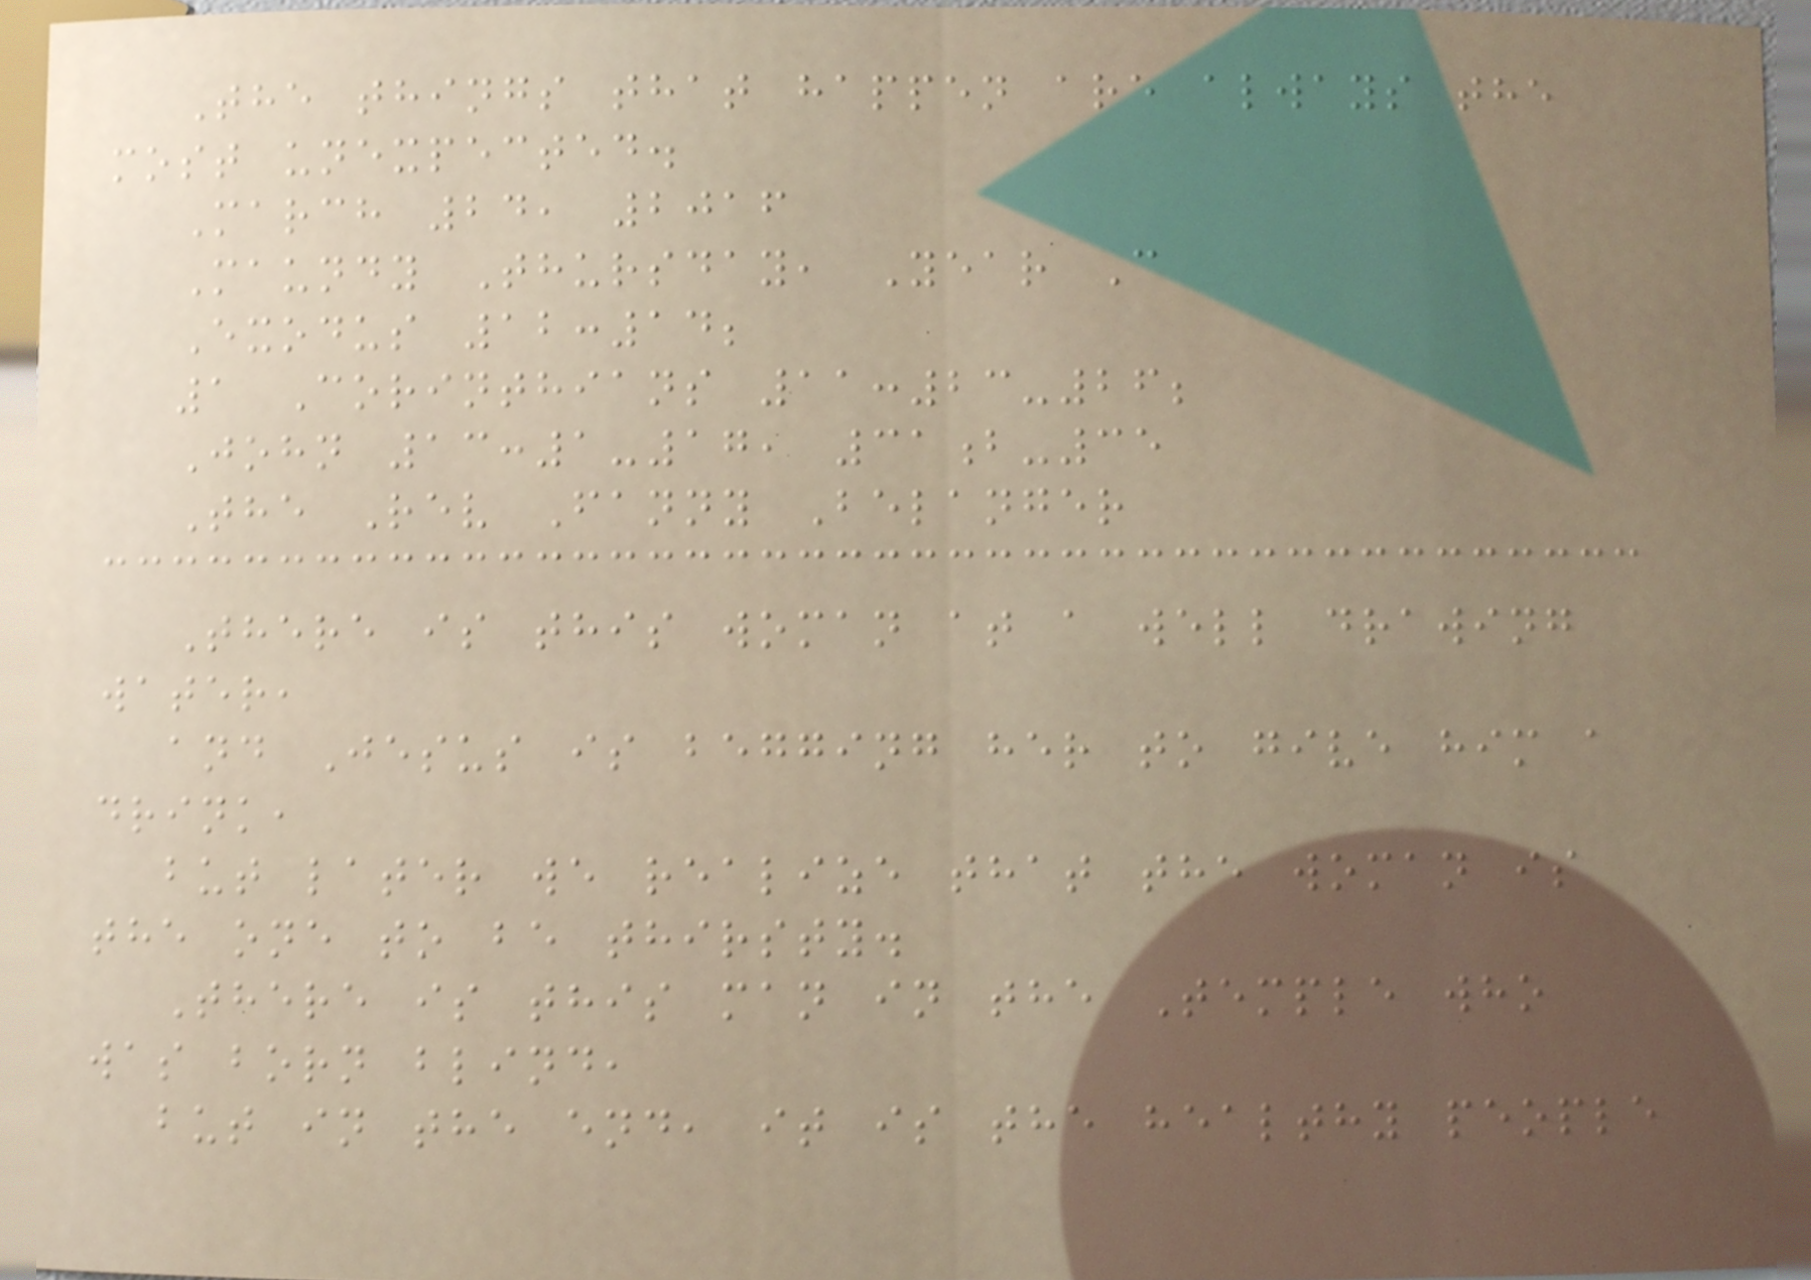The things that happen are always the
most unexpected.
March 24, 2016
Maundy Thursday, Year C
Exodus 12:14;
1 Corinthians 11:23-26;
John 13:1-17, 31b-35
The Rev Fanny Belanger
There is this woman at a well drawing
water,
and Jesus is begging her to give him a
drink,
but later we realize that the woman is
the one to be thirsty.
There is this man in the Temple who
was born blind,
but in the end, it is the healthy people
